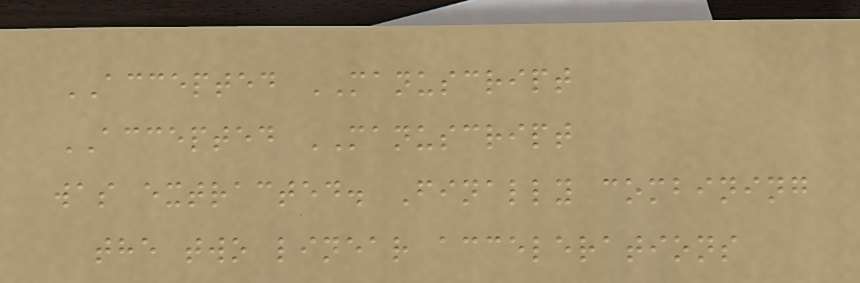ACCEPTED MANUSCRIPT
ACCEPTED MANUSCRIPT
was extracted. Finally combining
the two linear accelerations
